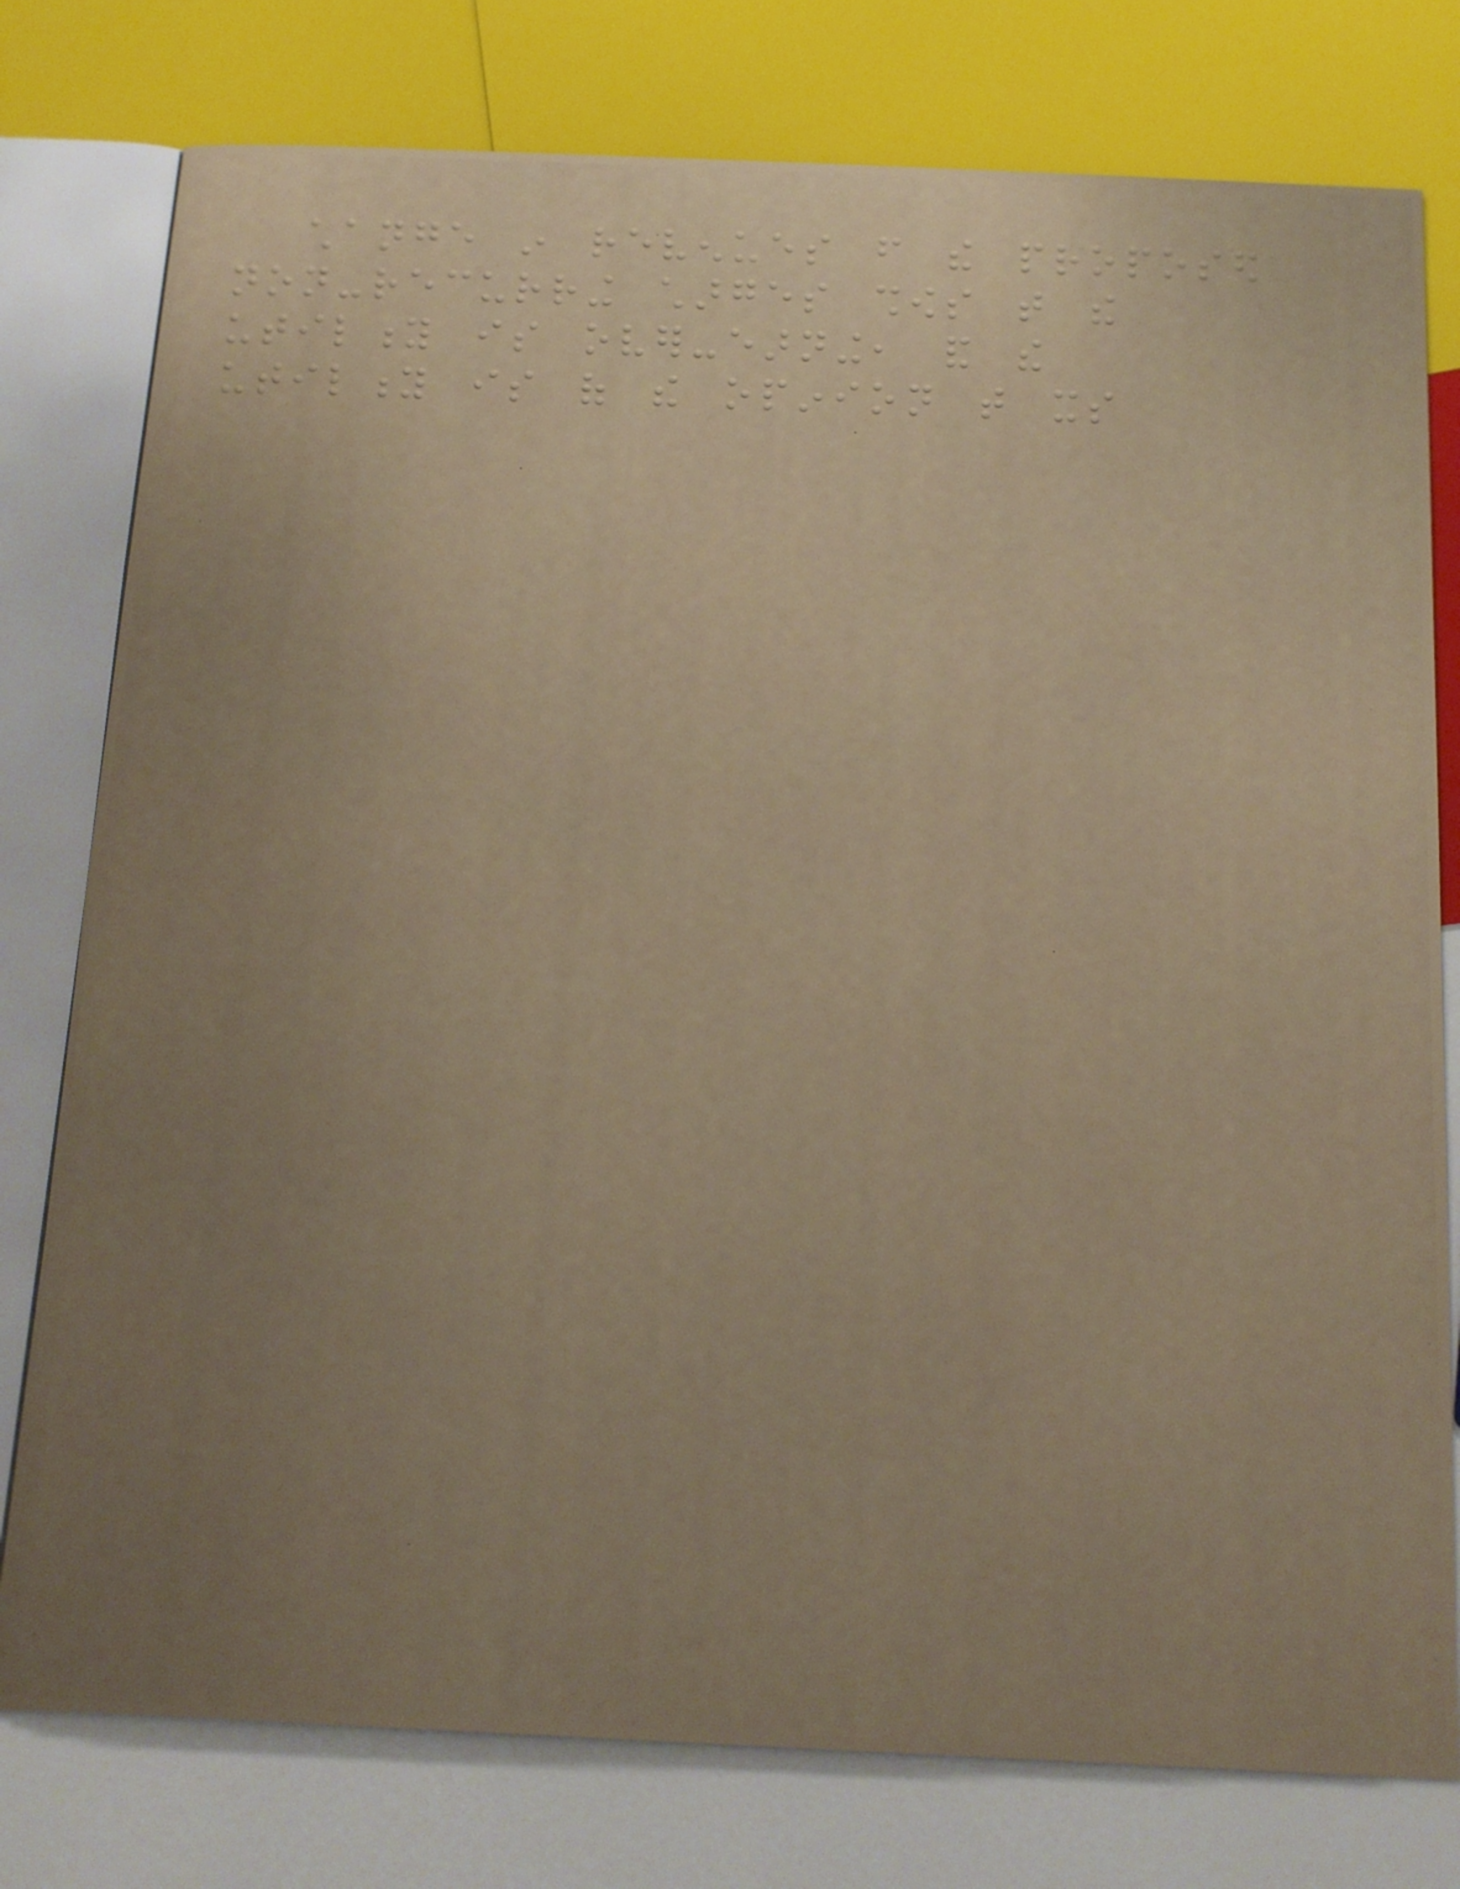change in revenues from the proposed
non-recurring charges shows that the
utility is over-earning, and the
utility is of the opinion that its
